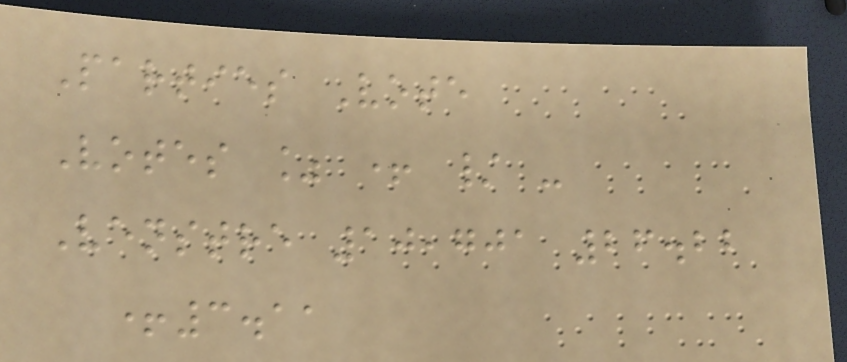Parties Vote
Votes % + / -
Venstre 10,701 26.22
+3.11
